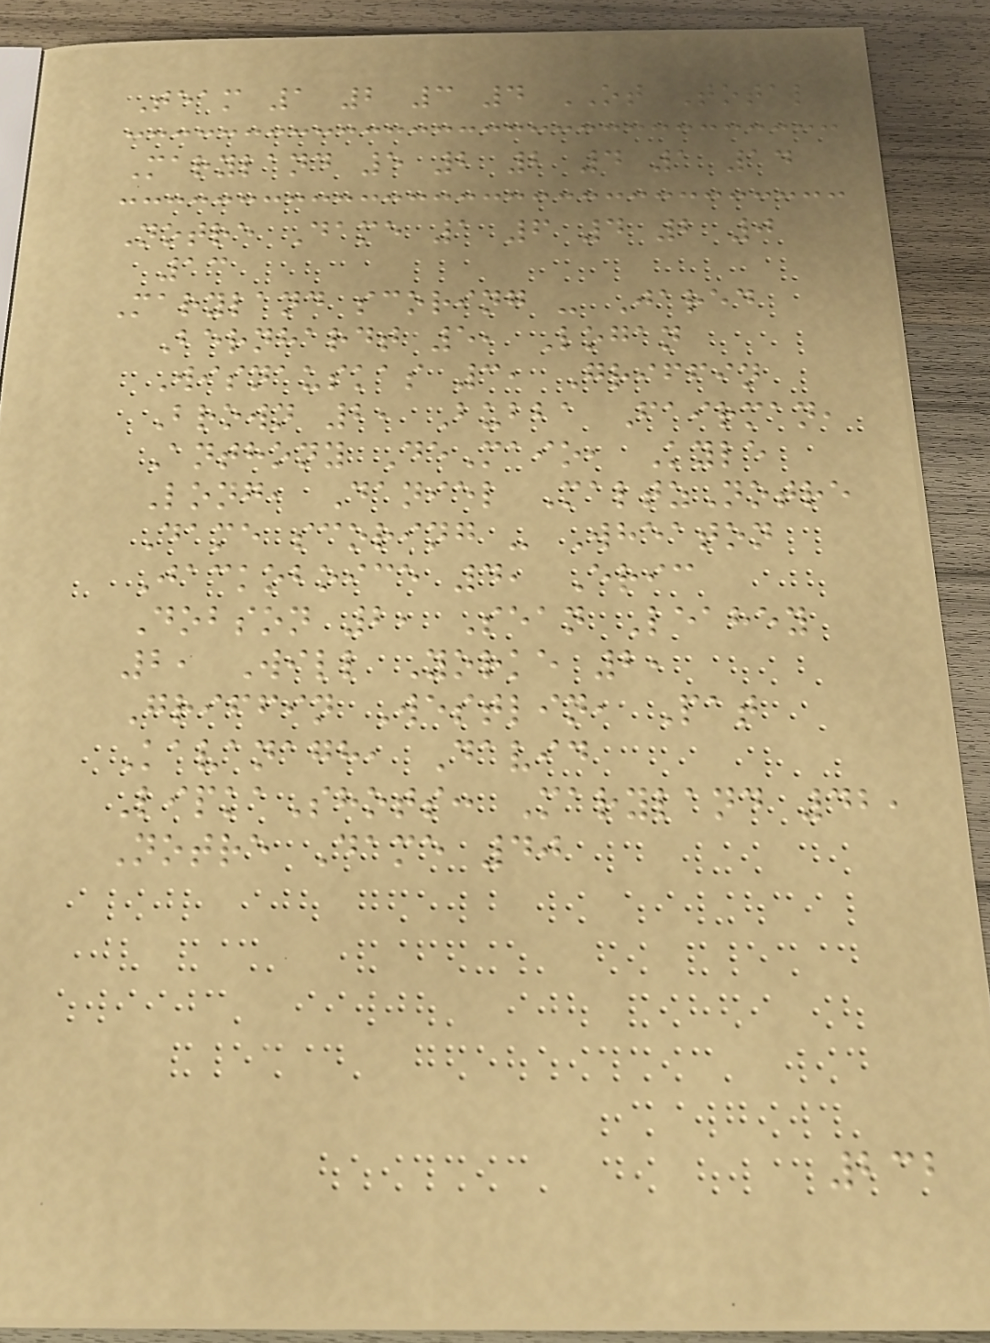Team 1 2 3 4 OT Total
Maryland 5 2 2 4 1 14
Notre Dame 1 6 4 2 0
13
Maryland scoring - Jared
Bernhardt 5, Logan
Wisnauskas 3, Griffin
Brown 2, Bubba Fairman,
Anthony DeMaio, Kyle
Long, Daniel MaltzNotre
Dame scoring - Wheaton
Jackoboice 4, Eric
Dobson 2, Sean Leahey
2, Will Yorke 2,
Griffin Westlin, Pat
Kavanagh, David
LipkaShots: Maryland 42,
Notre Dame 40
232
